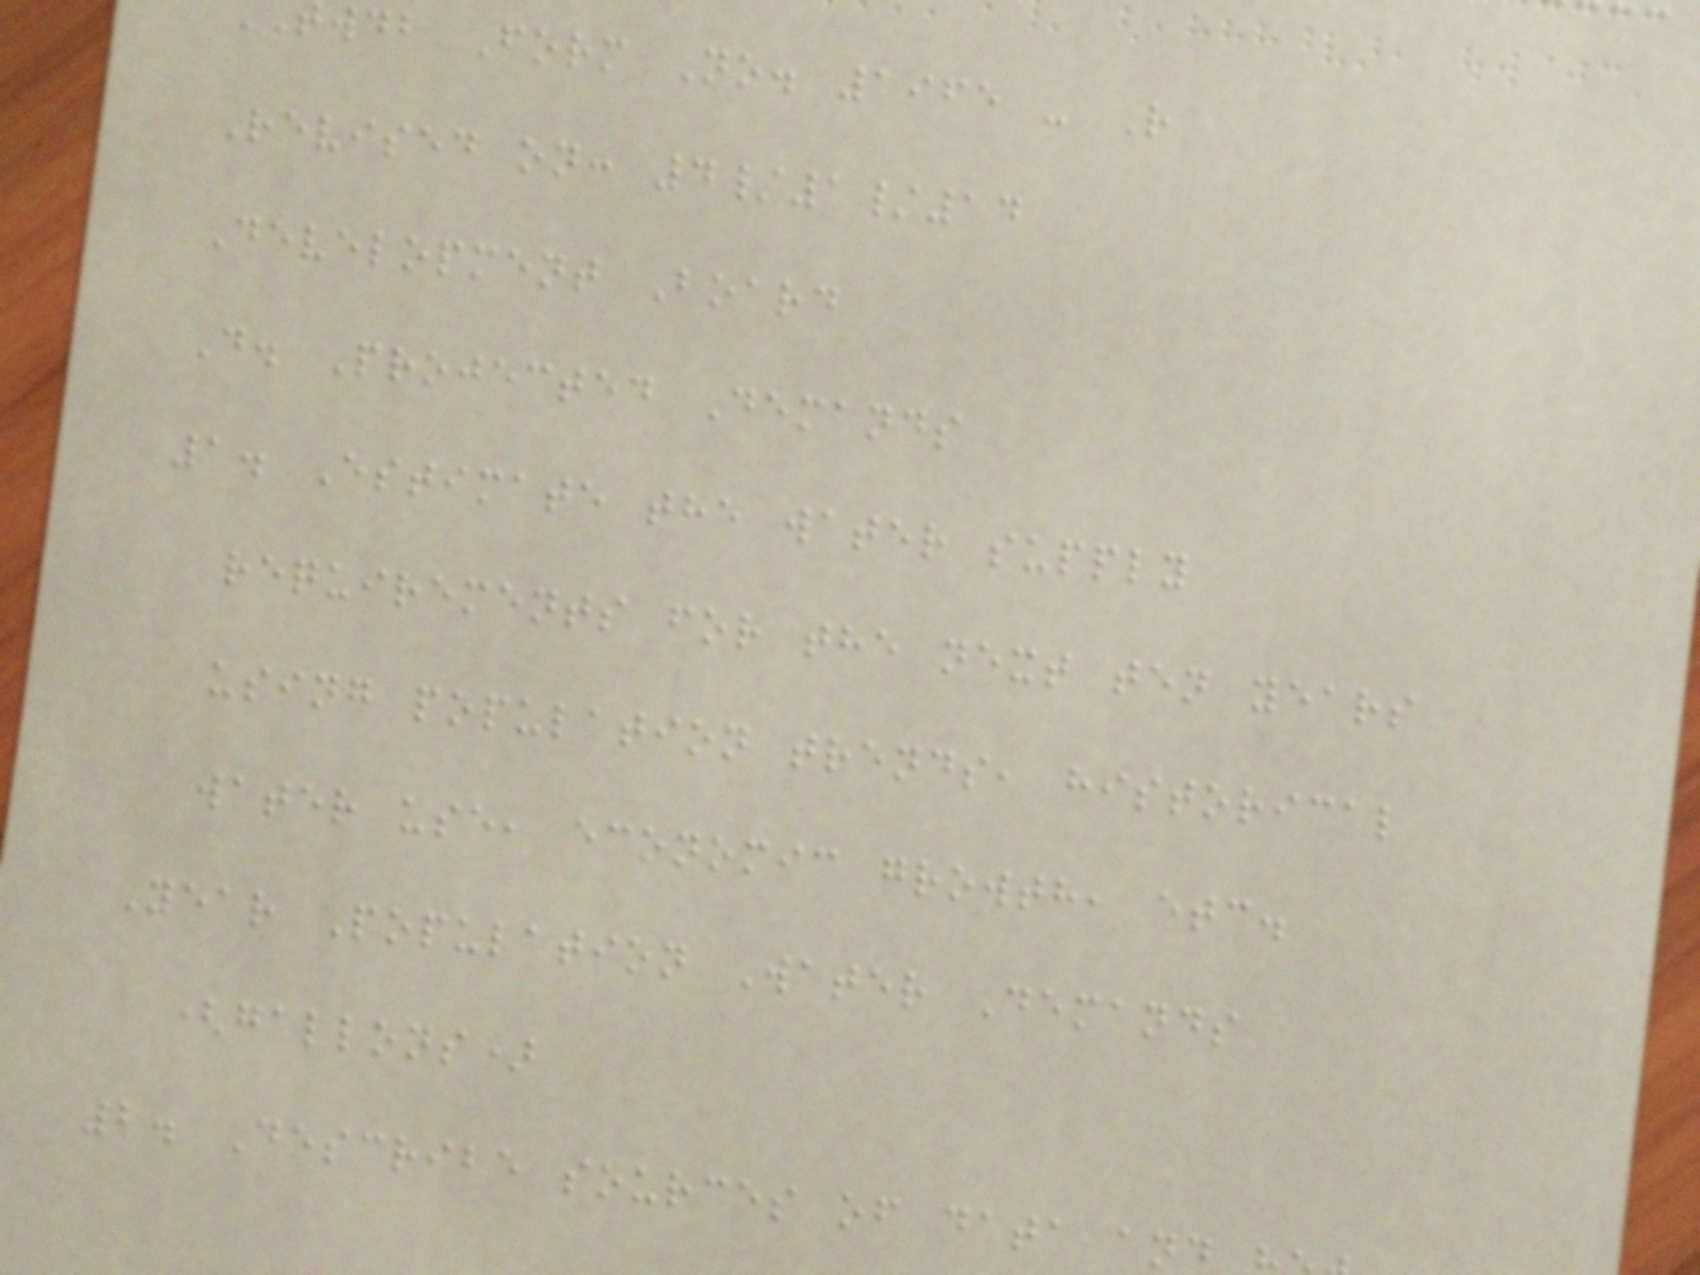wdb Form No. 1965 - R
Revised on: 4/1/14
Development Board
D. Projected Demands
1. Estimate the water supply
requirements for the next ten years
using population trends, historical
water use, economic growth, etc.
Year Population Water Demands
(gallons)
2. Describe sources of data and
